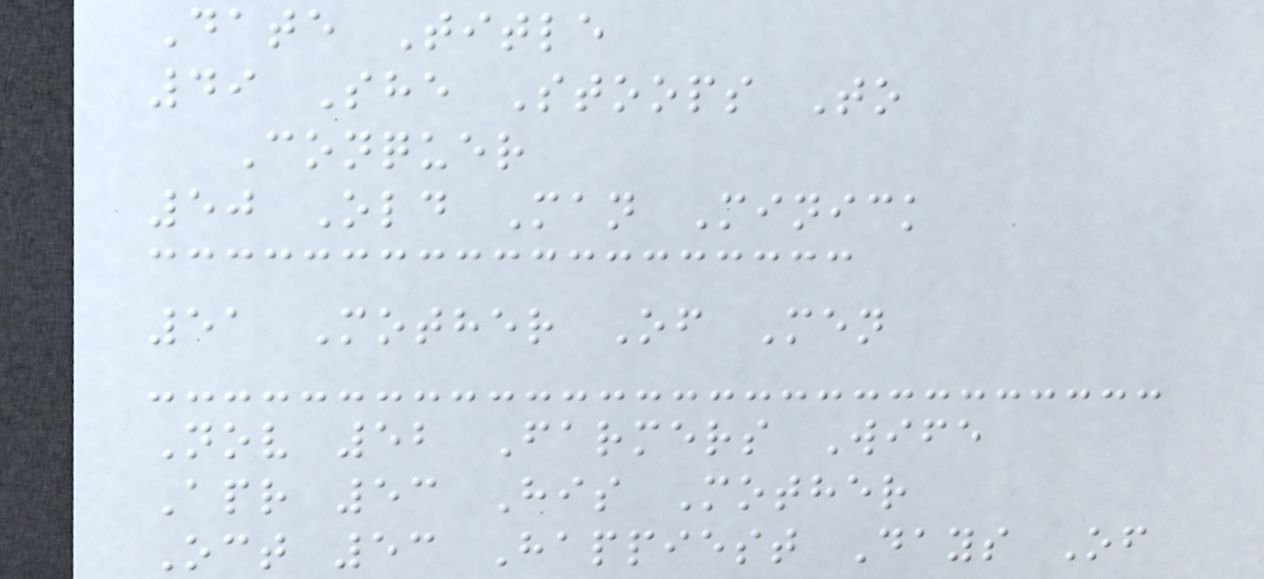Date Title
49 She Stoops To
Conquer
50 Old Man Minick
51 Mother Of Men
Nov 52 Farmers Wife
Apr 53 His Mother
Oct 53 Happiest Days Of
